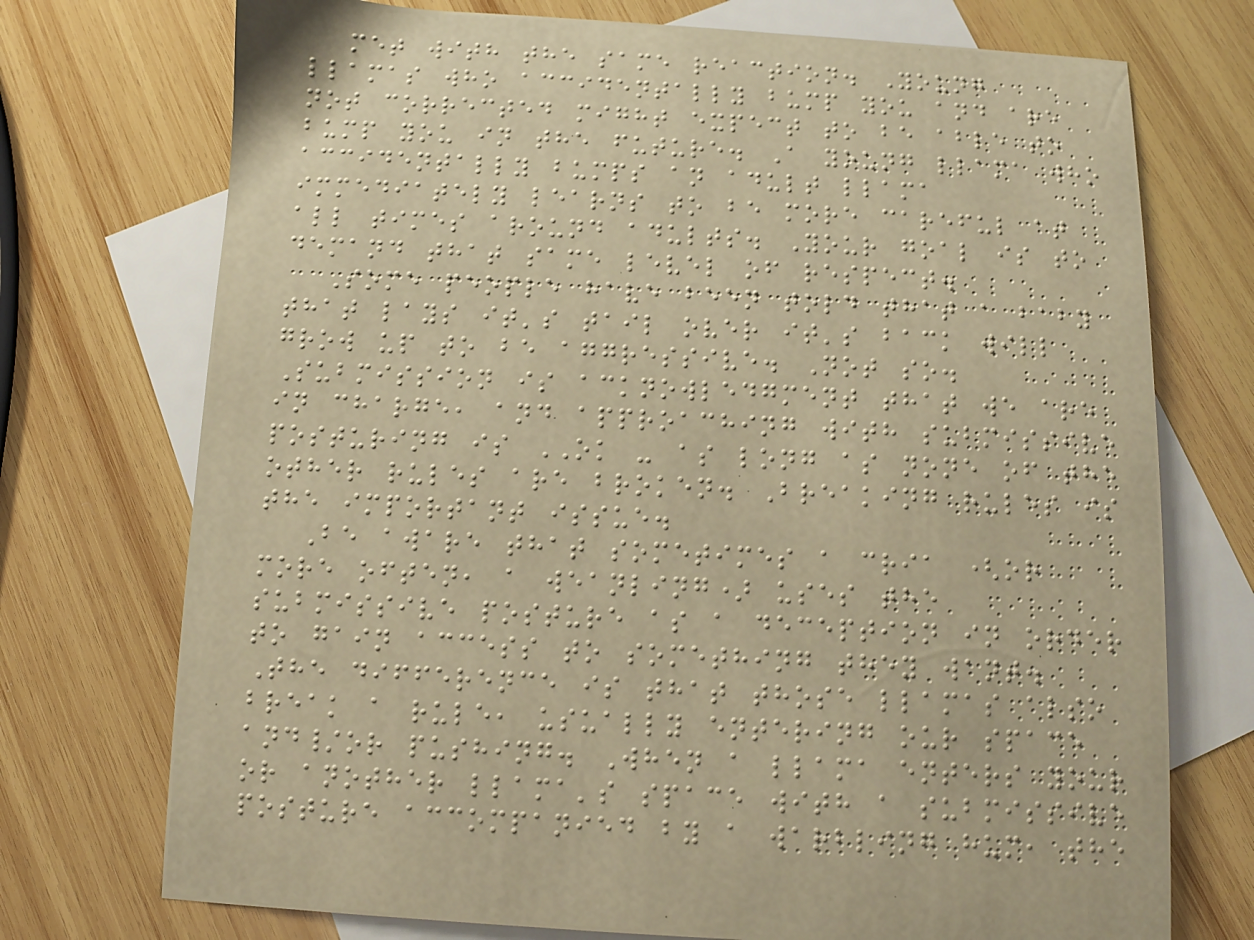met with the same reaction. Young
llamas who accidentally bump you and are
not corrected might expect to be able to
bump you in the future. A young llama who
accidentally bumps an adult llama
immediately learns to be more careful at
all times around adults. Your goal is to
demand that same level of respect.
Some people have been told that a baby
that lays it's tail over it's back will
grow up to be aggressive. Not so.
Submission is acknowledgment that we are
in charge, and approaching with submissive
posturing is OK - as long as none of the
other rules are broken. Breaking rules is
the important issue.
Be aware that sometimes a cria (or
more often, a weanling) uses the
submissive posture as a deception in order
to gain access to something they want.
The difference is that those llamas also
break a rule, usually entering our space
and/or pushing. When a llama enters your
or another llama's space with a submissive
posture accompanied by a warbling hum, the
